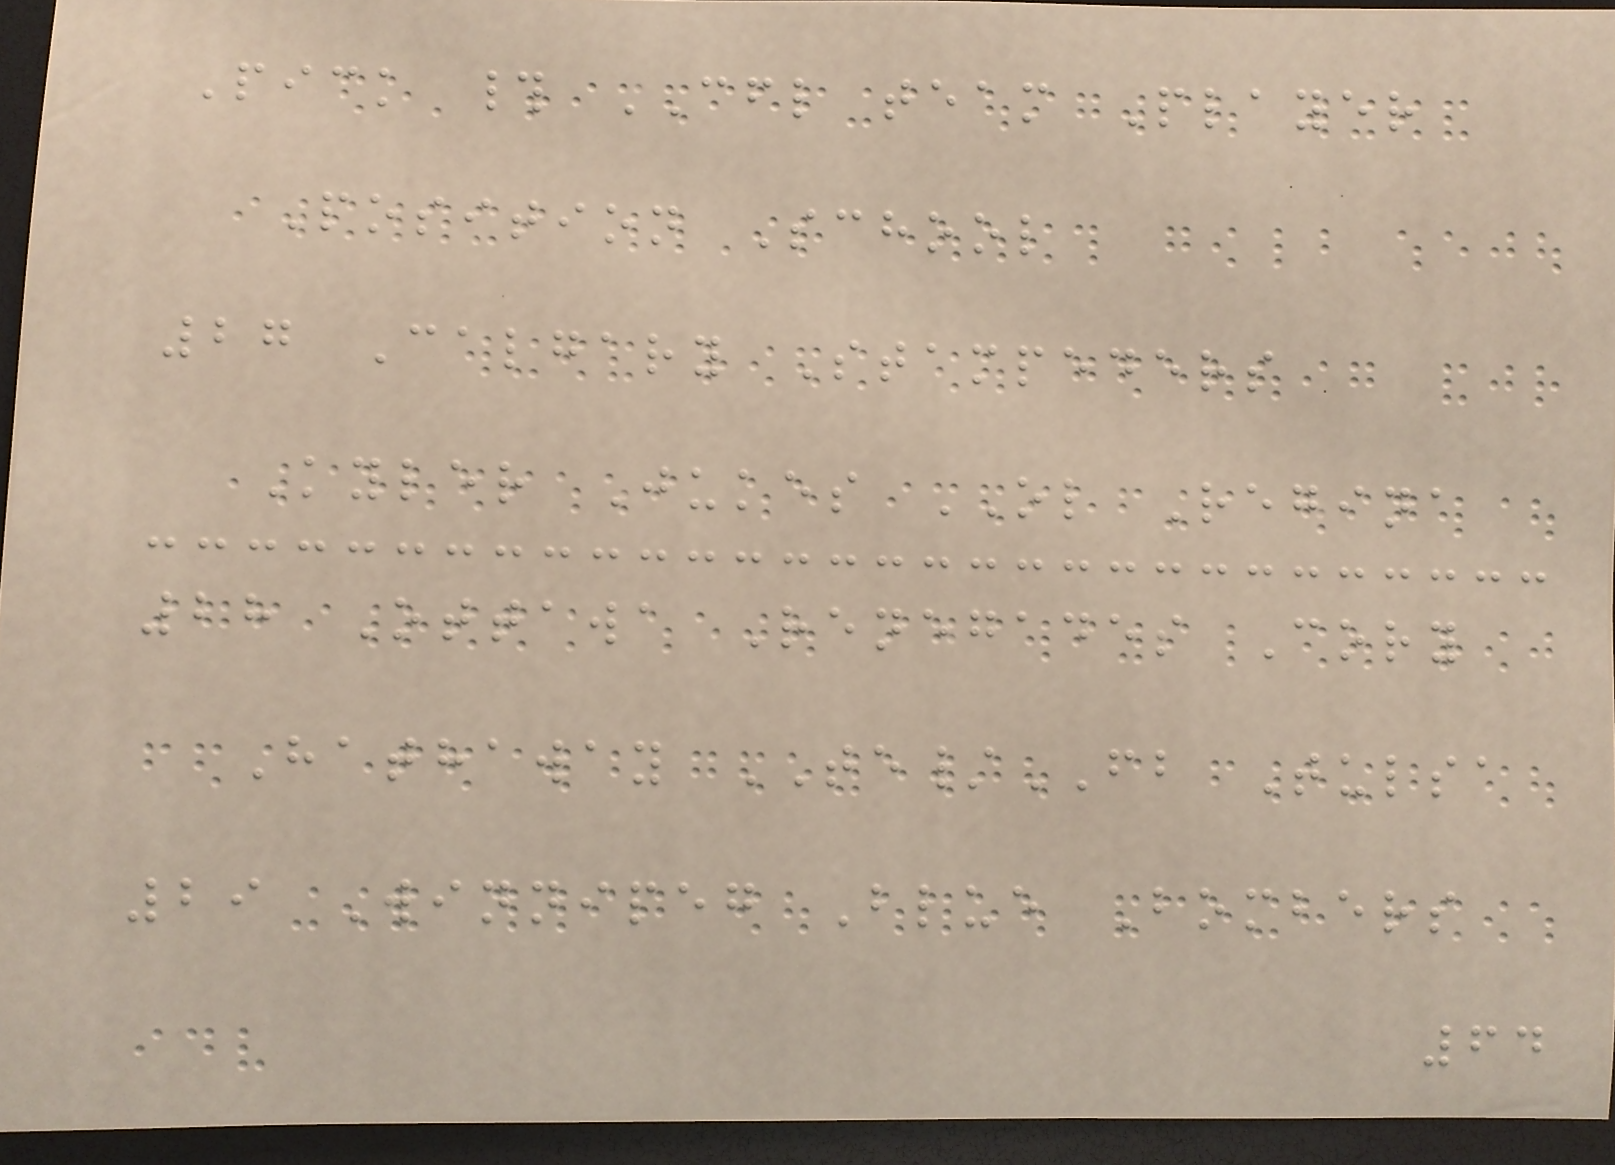Pick # CFL team Player
Position School
27 Calgary Stampeders
Kyler Jukes OL Regina
28 Ottawa Renegades Cory
Hathaway TE/FB Tulsa
29 Winnipeg Blue Bombers
64
